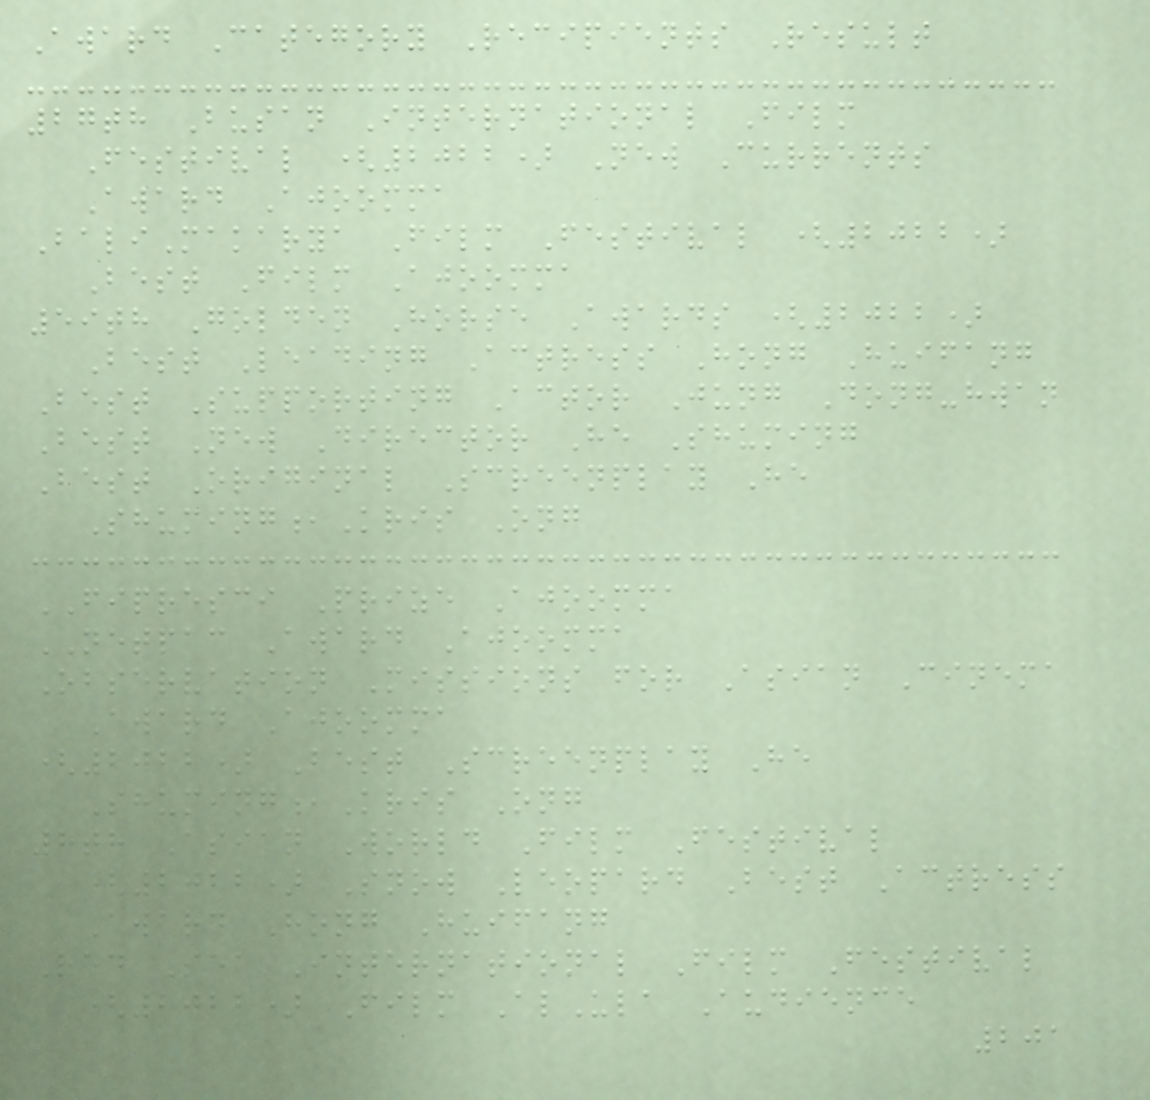Award Category Recipients Result
27th Busan International Film
Festival (2022) New Currents
Award Ajoomma
BaliMakarya Film Festival (2022)
Best Film Ajoomma
59th Golden Horse Awards (2022)
Best Leading Actress Hong Huifang
Best Supporting Actor Jung Dong-hwan
Best New Director He Shuming
Best Original Screenplay He
Shuming,Kris Ong
FIPRESCI Prize Ajoomma
NETPAC Award Ajoomma
Observation Missions for Asian Cinema
Award Ajoomma
(2022) Best Screenplay He
Shuming,Kris Ong
8th Asian World Film Festival
(2022) Snow Leopard Best Actress
Award Hong Huifang
Red Sea International Film Festival
(2022) Film AlUla Audience
201
